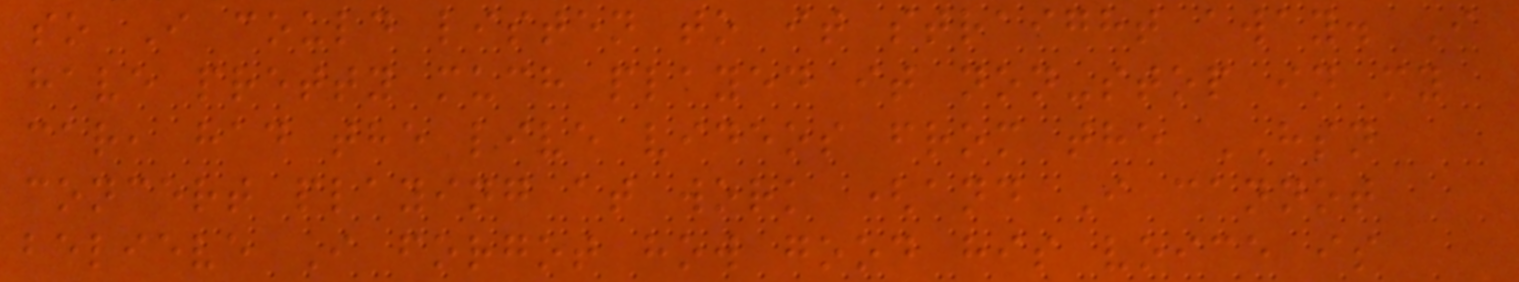so I could listen to it straight away. I
have pretty much played it non-stop in my
car, had the live videos from the HSN
concert playing at work (and I cannot
believe I forgot how good his voice is
